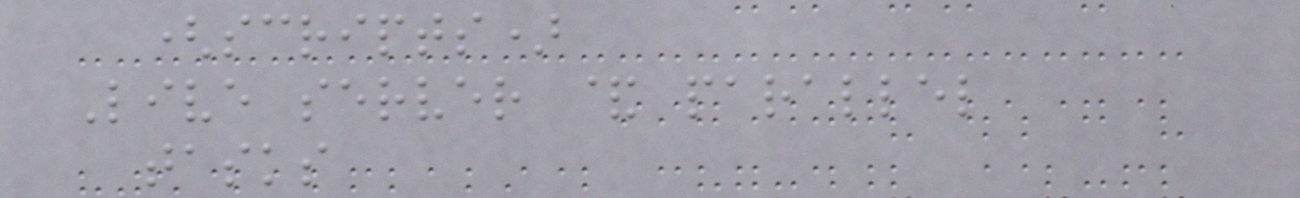(scripts)
Live server & parallel
tasks
